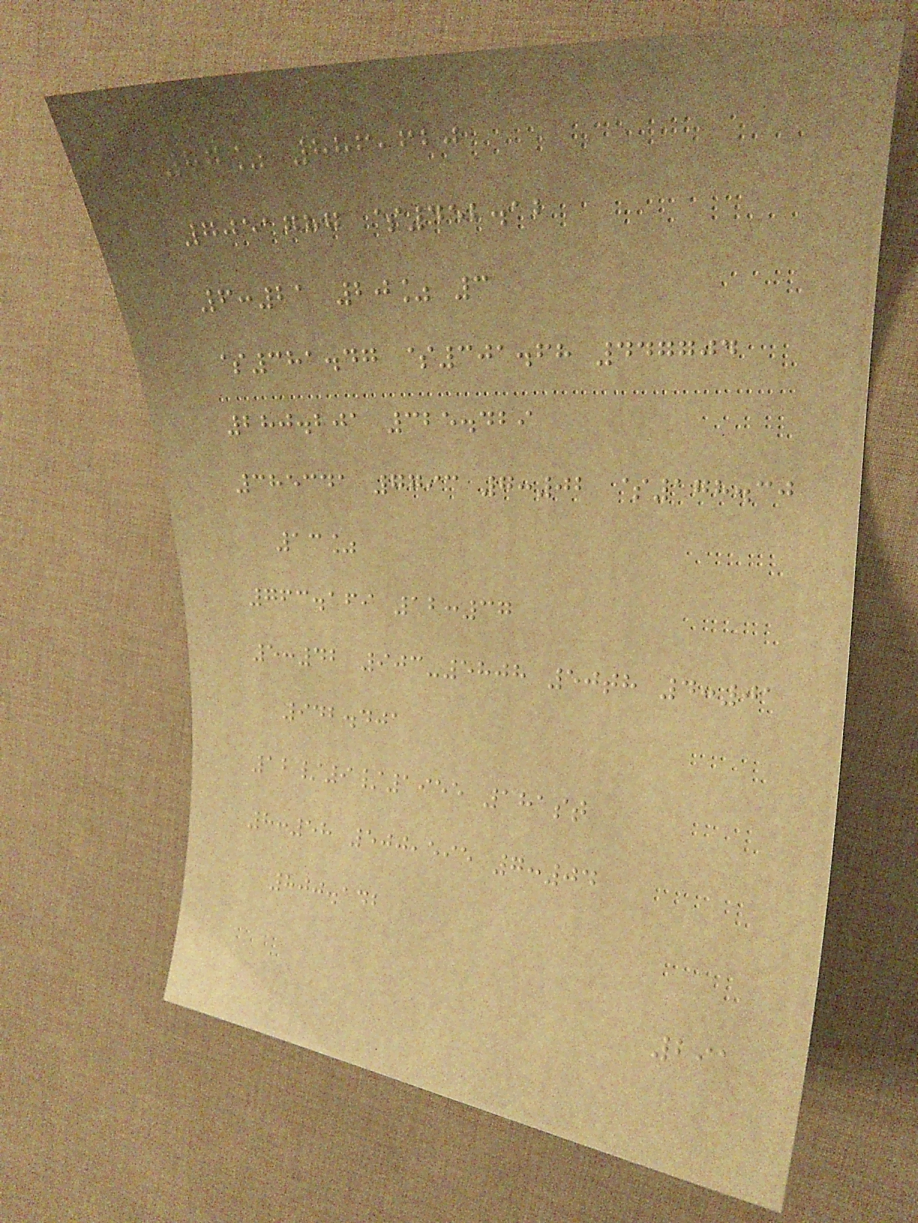87% 886,620
7051787 $452.12
6:21 20% 3
$381.47 $301.68 447704
280.201 325.429
385341 7793 7:02 $178.30
13%
763.169 12:37
5:42 903-5808 50th 4:01
942.401
12/9/1955 181st
8:58 500,595 7:04
800.142
291
